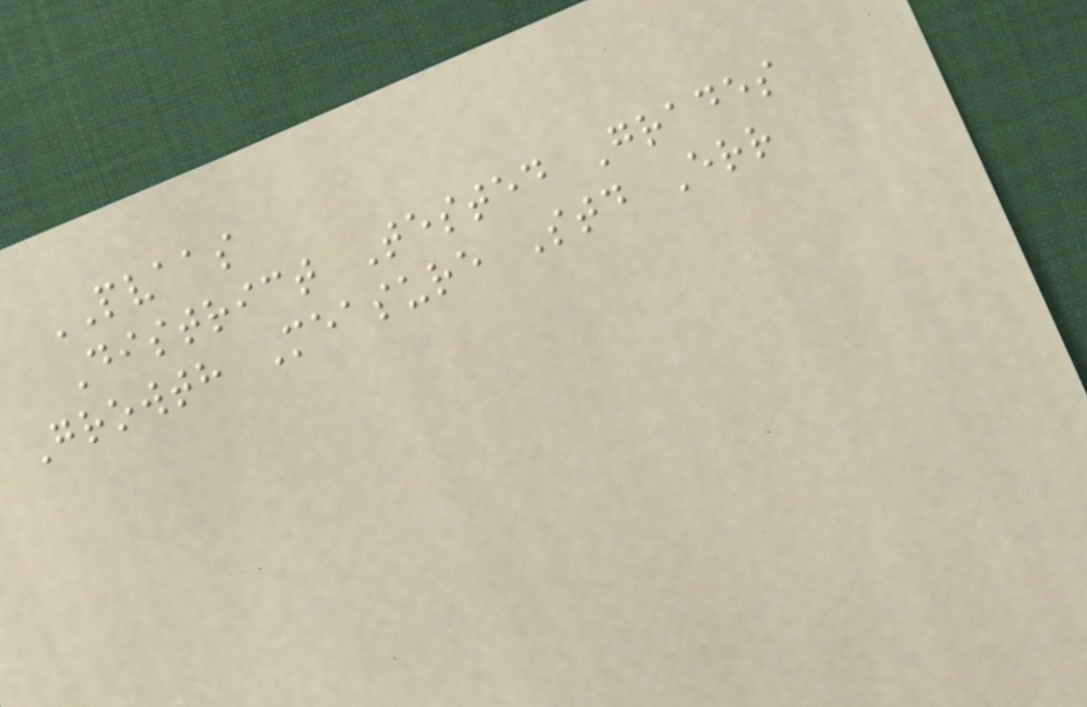PVAAS
District Tested Grades
Growth Measure Std Err
